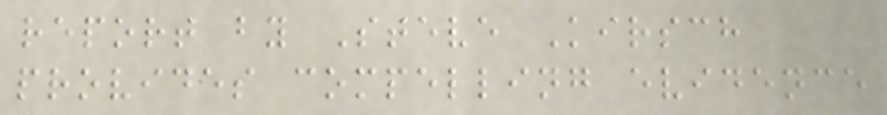report by Steve Kirsch
provides compelling evidence
